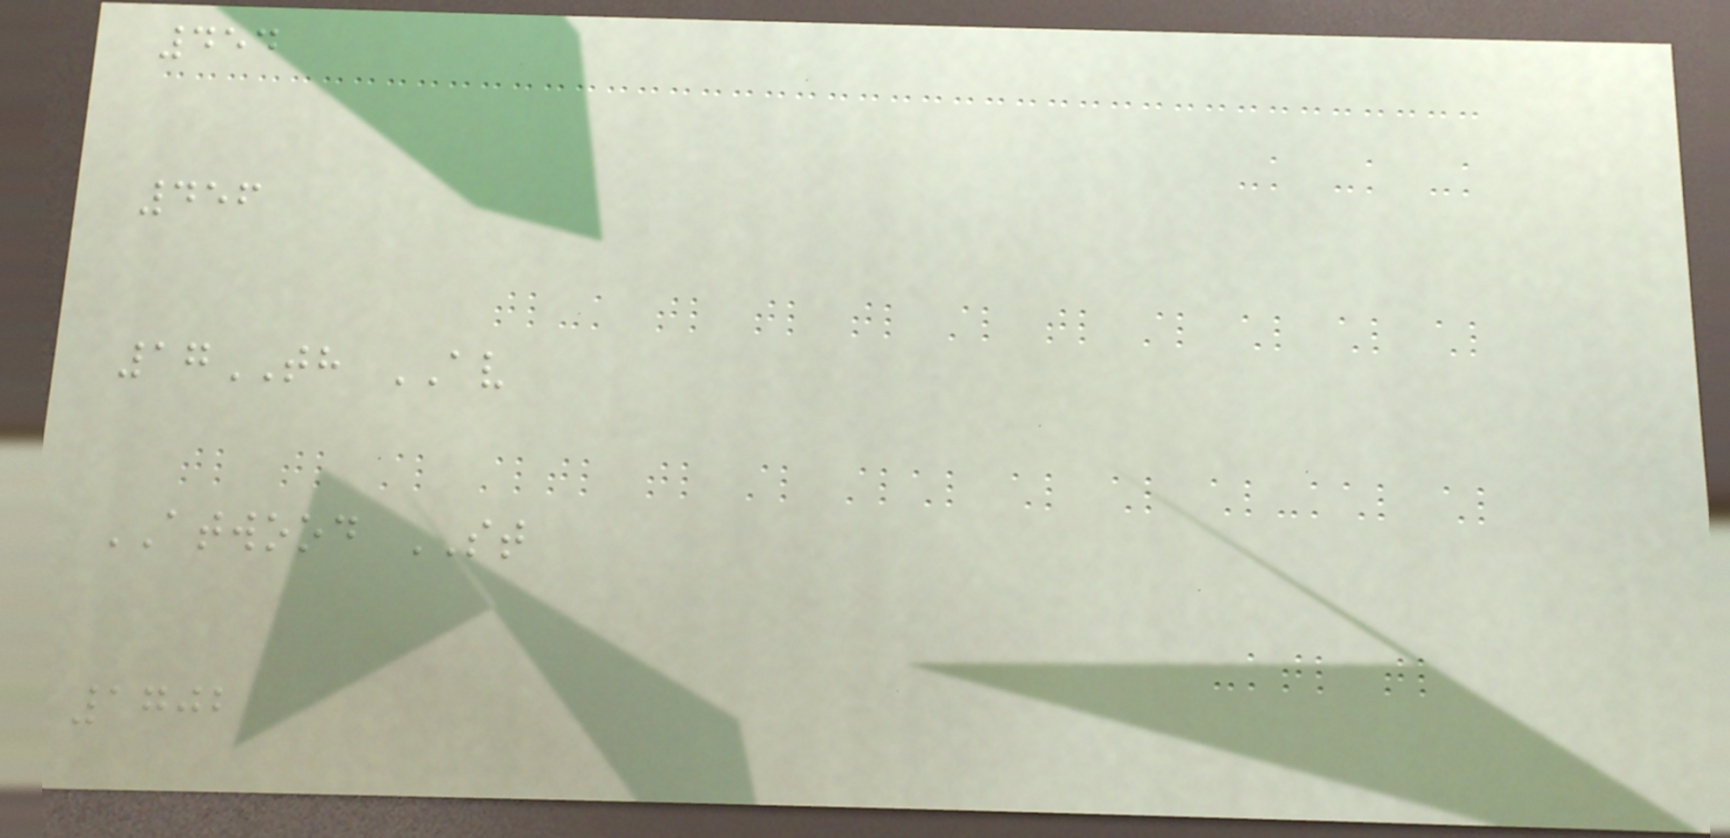454
456
17TH AV
ATWOOD ST
1702
